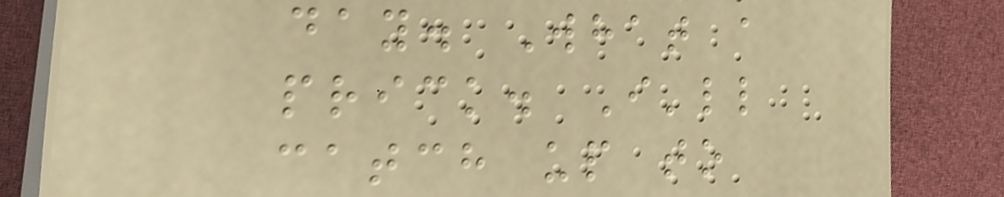day. What a
prick. I'll
catch up to
